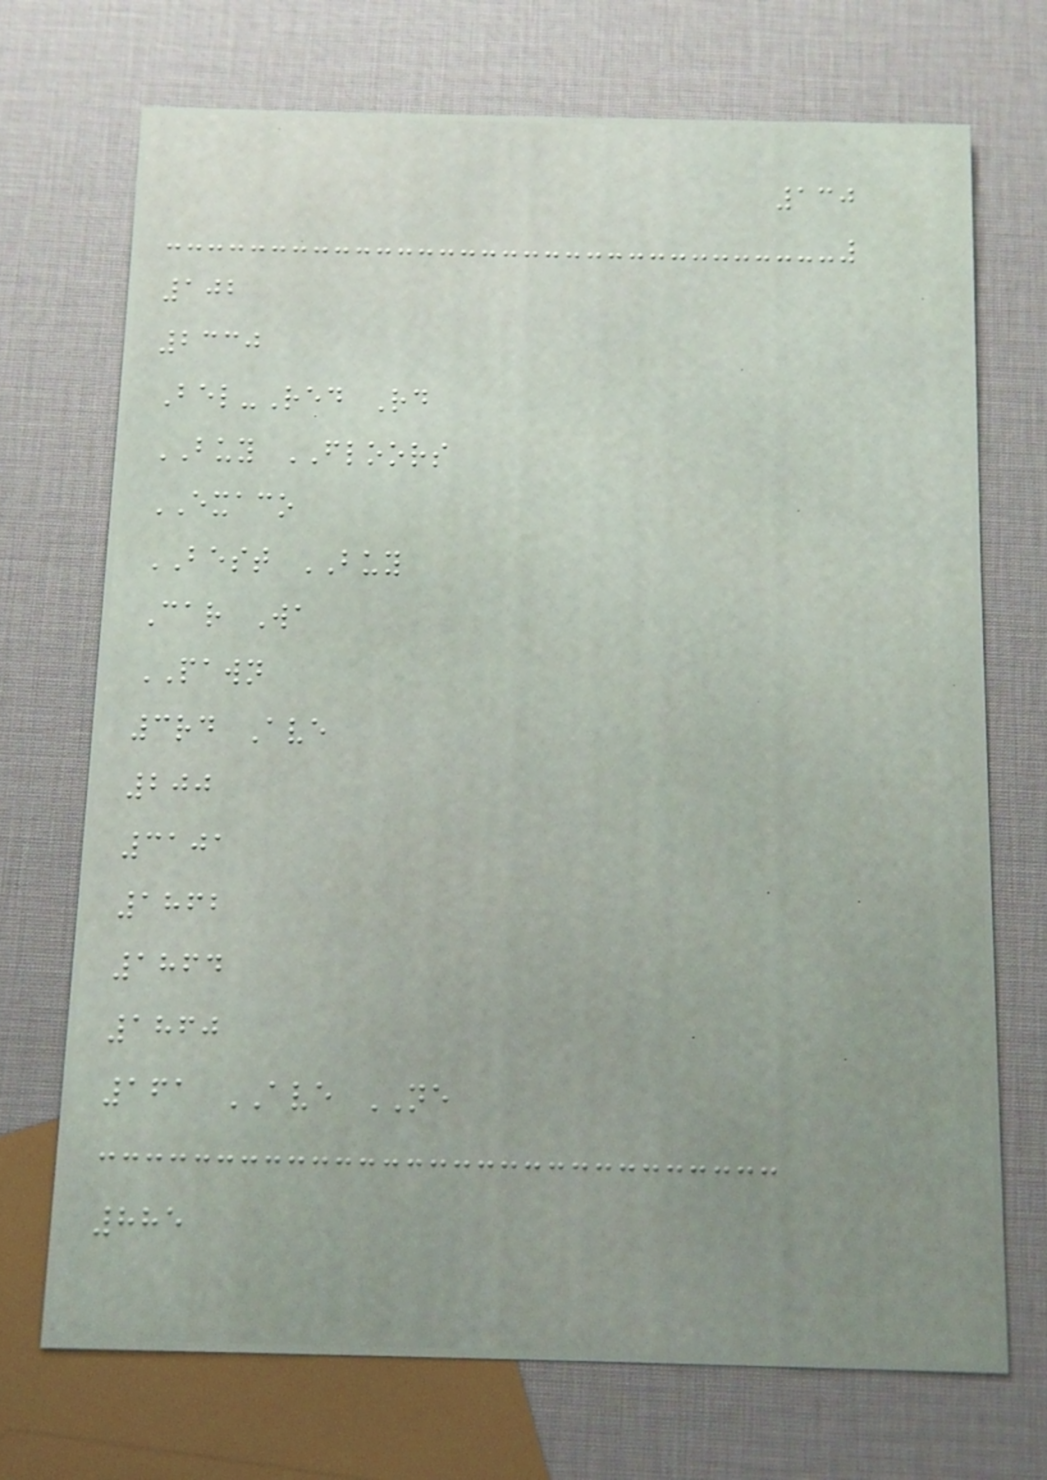130
102
2330
Bel-Red Rd
BUY FLOORS
EXACO
BEST BUY
Car Wa
PAWN
3rd Ave
200
3101
1862
1864
1860
161 AVE NE
885
